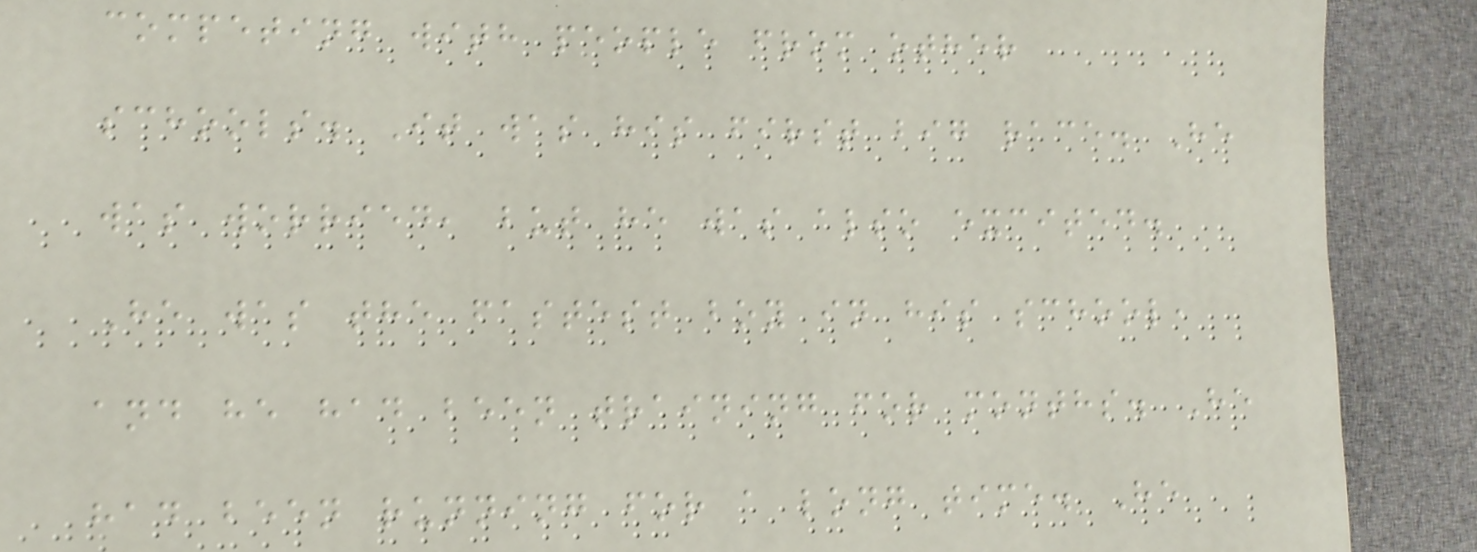competing with people from other
schools. It was his first big race. He
was worried, but he was also excited.
He was the fastest boy in his school,
and he had been training for months. He
had been running for a long time. He
